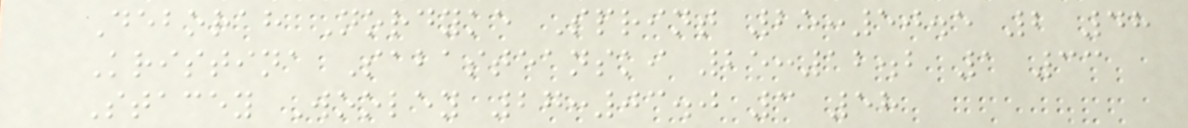Deborah Nordyke Sprint 25:50.5 2 48
Kristina Sabasteanski 25:12.2 1 33
Stacey Wooley 27:03.0 3 58
